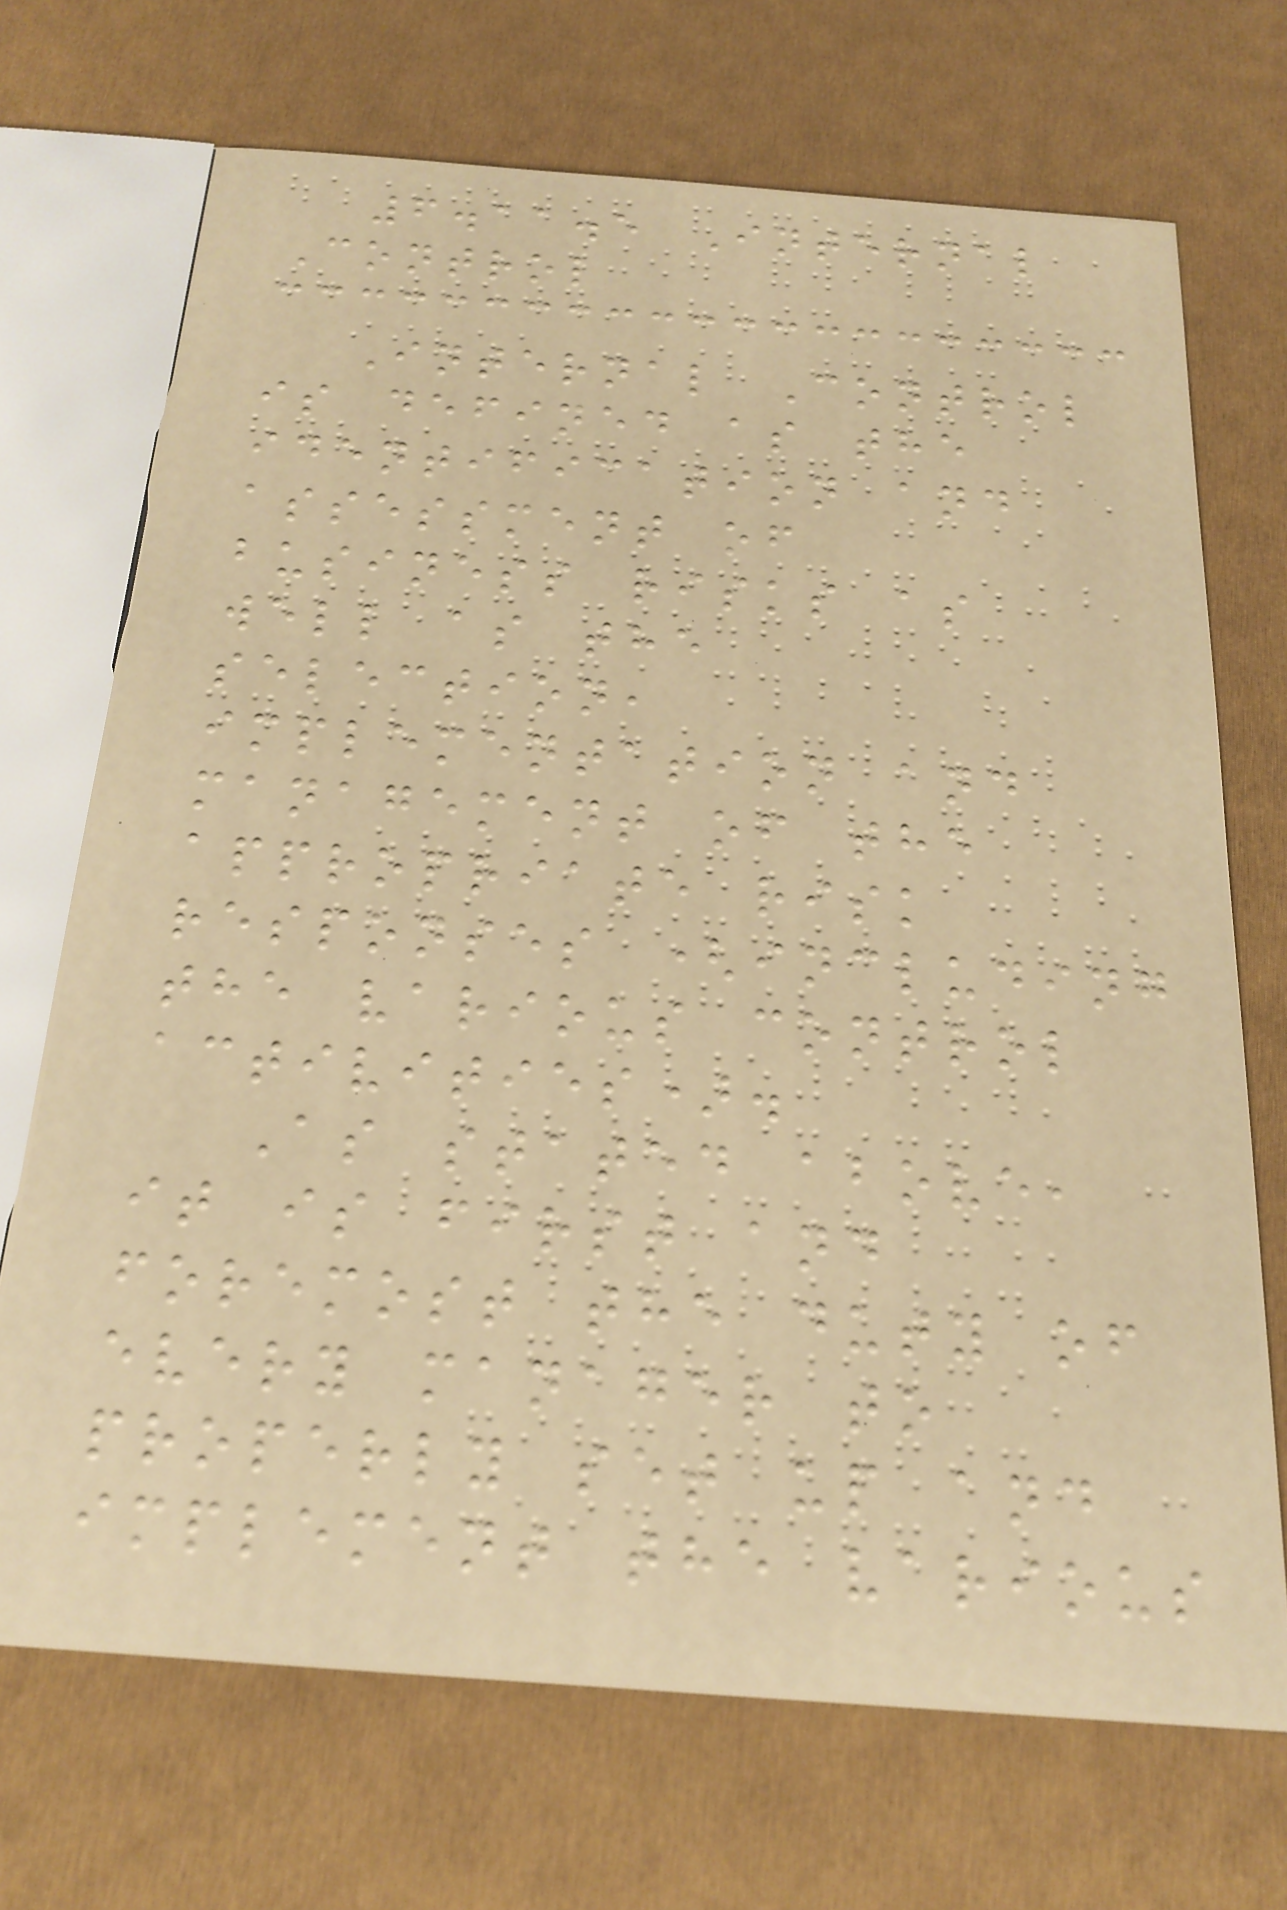6.11.5 Internal
Control
Internal Control
is defined as the
identification and
assessment of
business risks as
well as the
selection,
implementation and
management of the
appropriate risk
responses (including
the various control
activities).
As stated above,
it is first and
foremost the duty of
every manager to
properly set up and
implement the various
